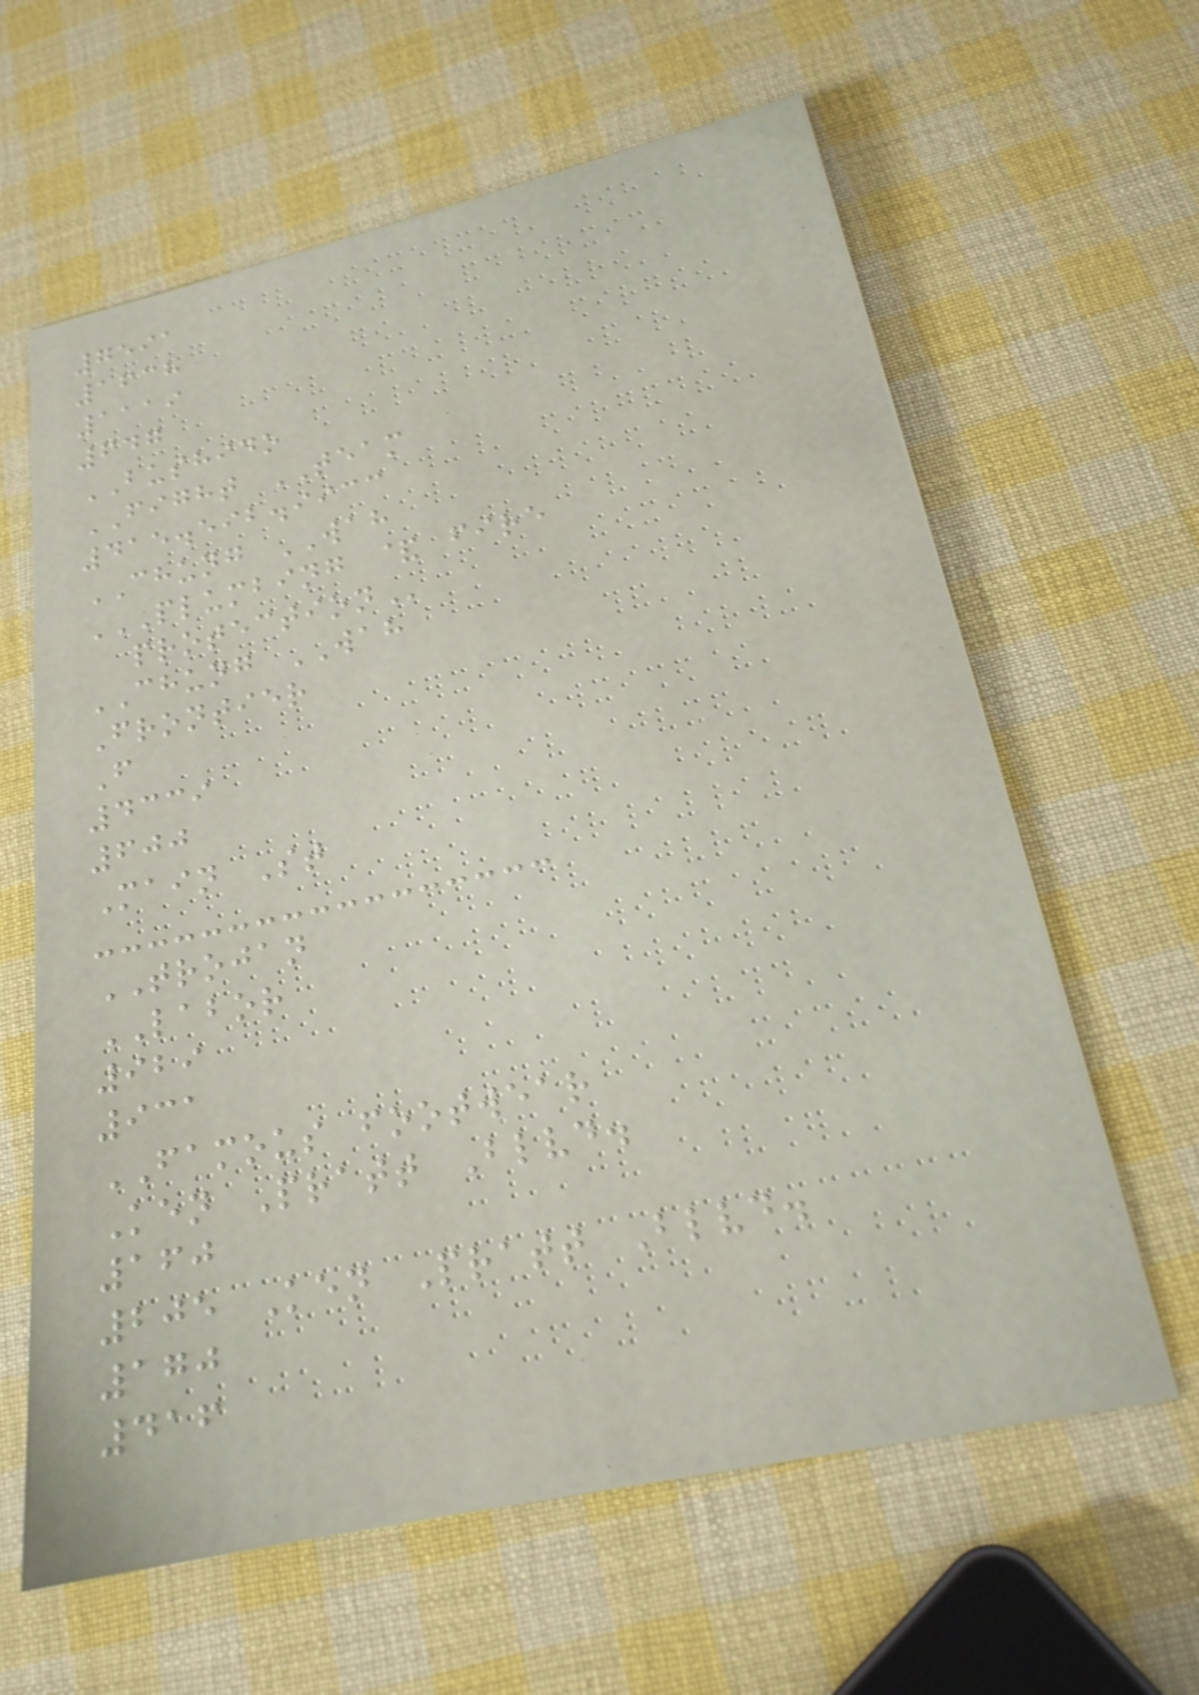7591
1638
1119
647
BUSHIDO
FIGHT TEAM
415.592.9933
CHUNG WAH
PLUMBING & FIRE
PROTECTION
CHUNG WAH
Frontier
F
4339
600
Main St
TROJAN
LABOR
929
931
FAMOUS footwear
Ken Pratt Blvd.
160
205 Ken Pratt Blvd.
170
416
